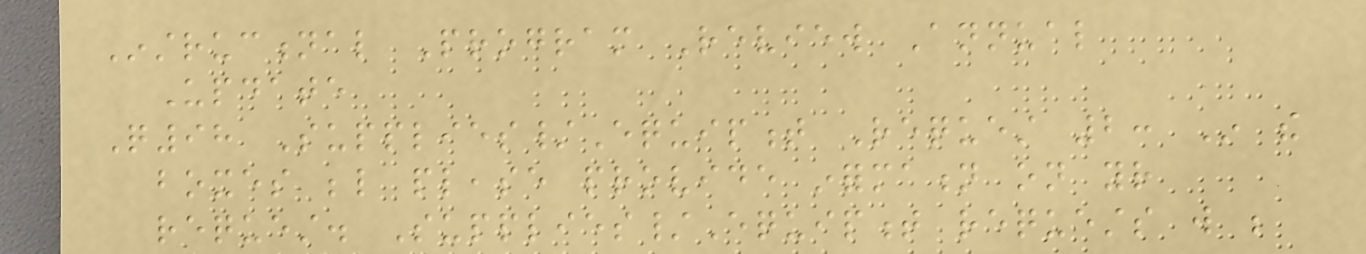Instructional Program Review Annual
Update
Q98 Supplies/Equipment Request 2: In the
boxes below please provide information on your
request. Supplies/Equipment requests will be
